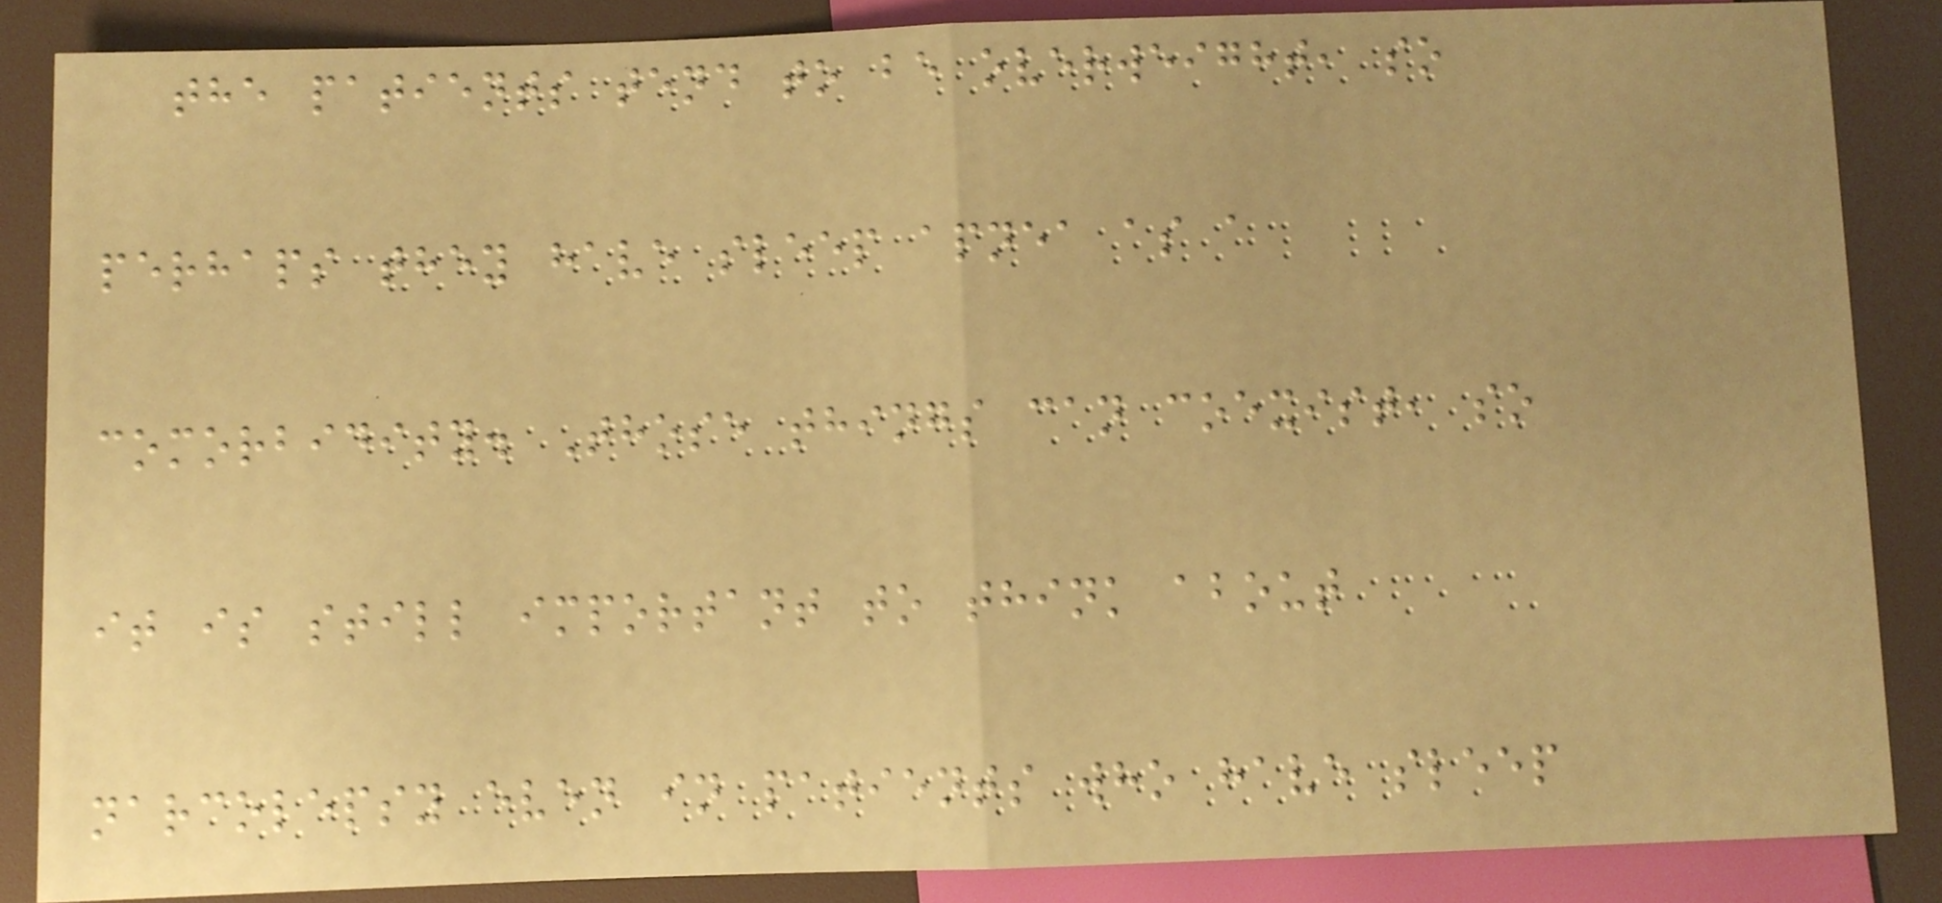the patients tend to be overweight, so
perhaps they have sleep apnea as a
comorbidity. Those things can coexist, so
it is still important to think about
narcolepsy even in patients who have sleep
